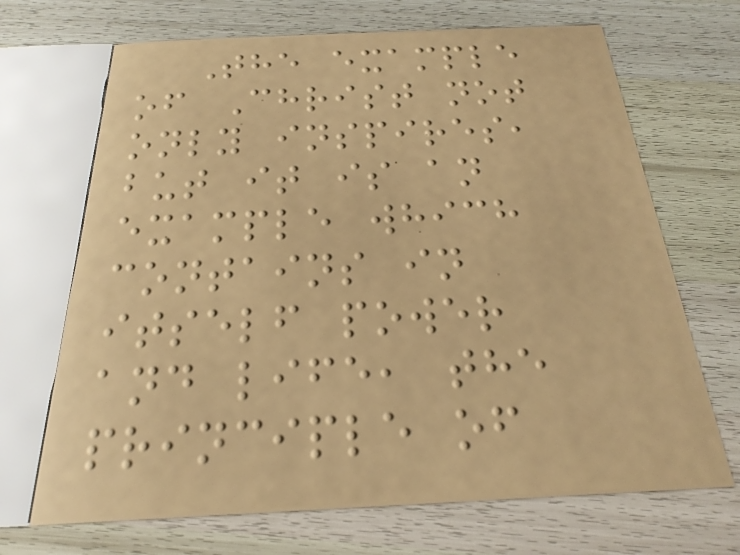The example
of Christ not
only inspires,
but it is an
example which
contains in
itself power
and life, the
principle of
